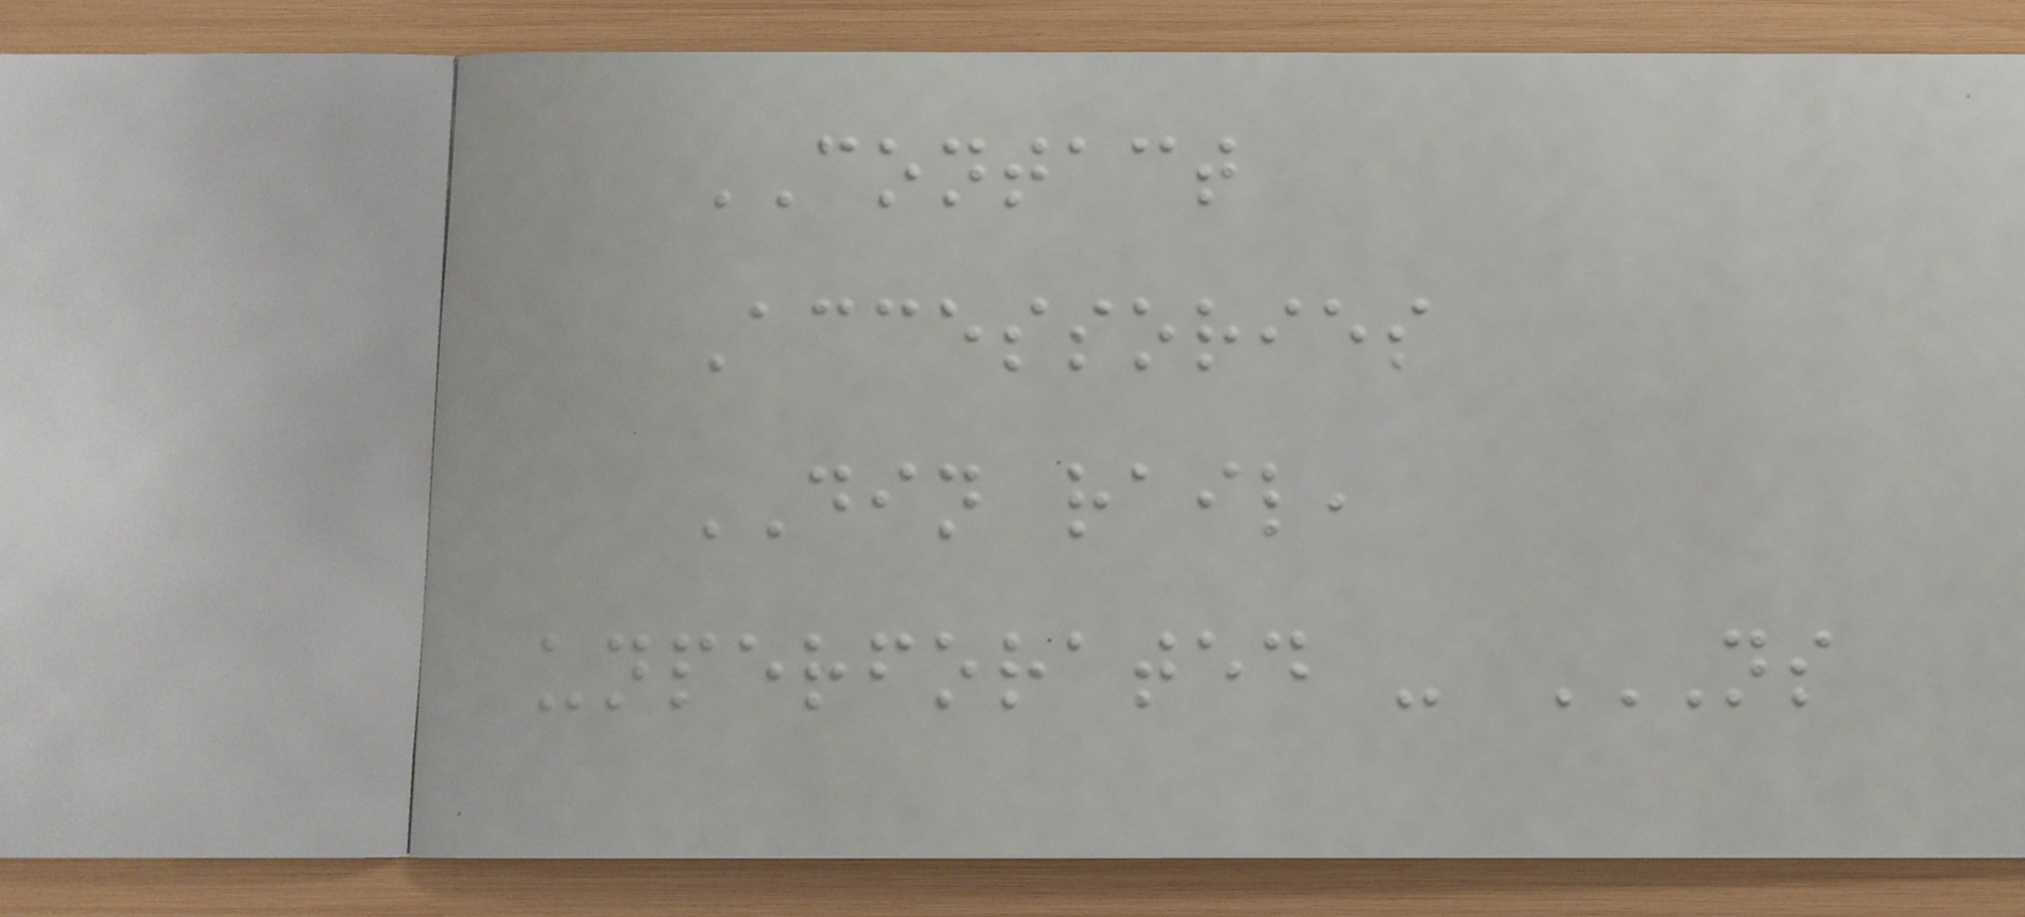CONTACT
Accessories
DIN rail,
unperforated - NS
